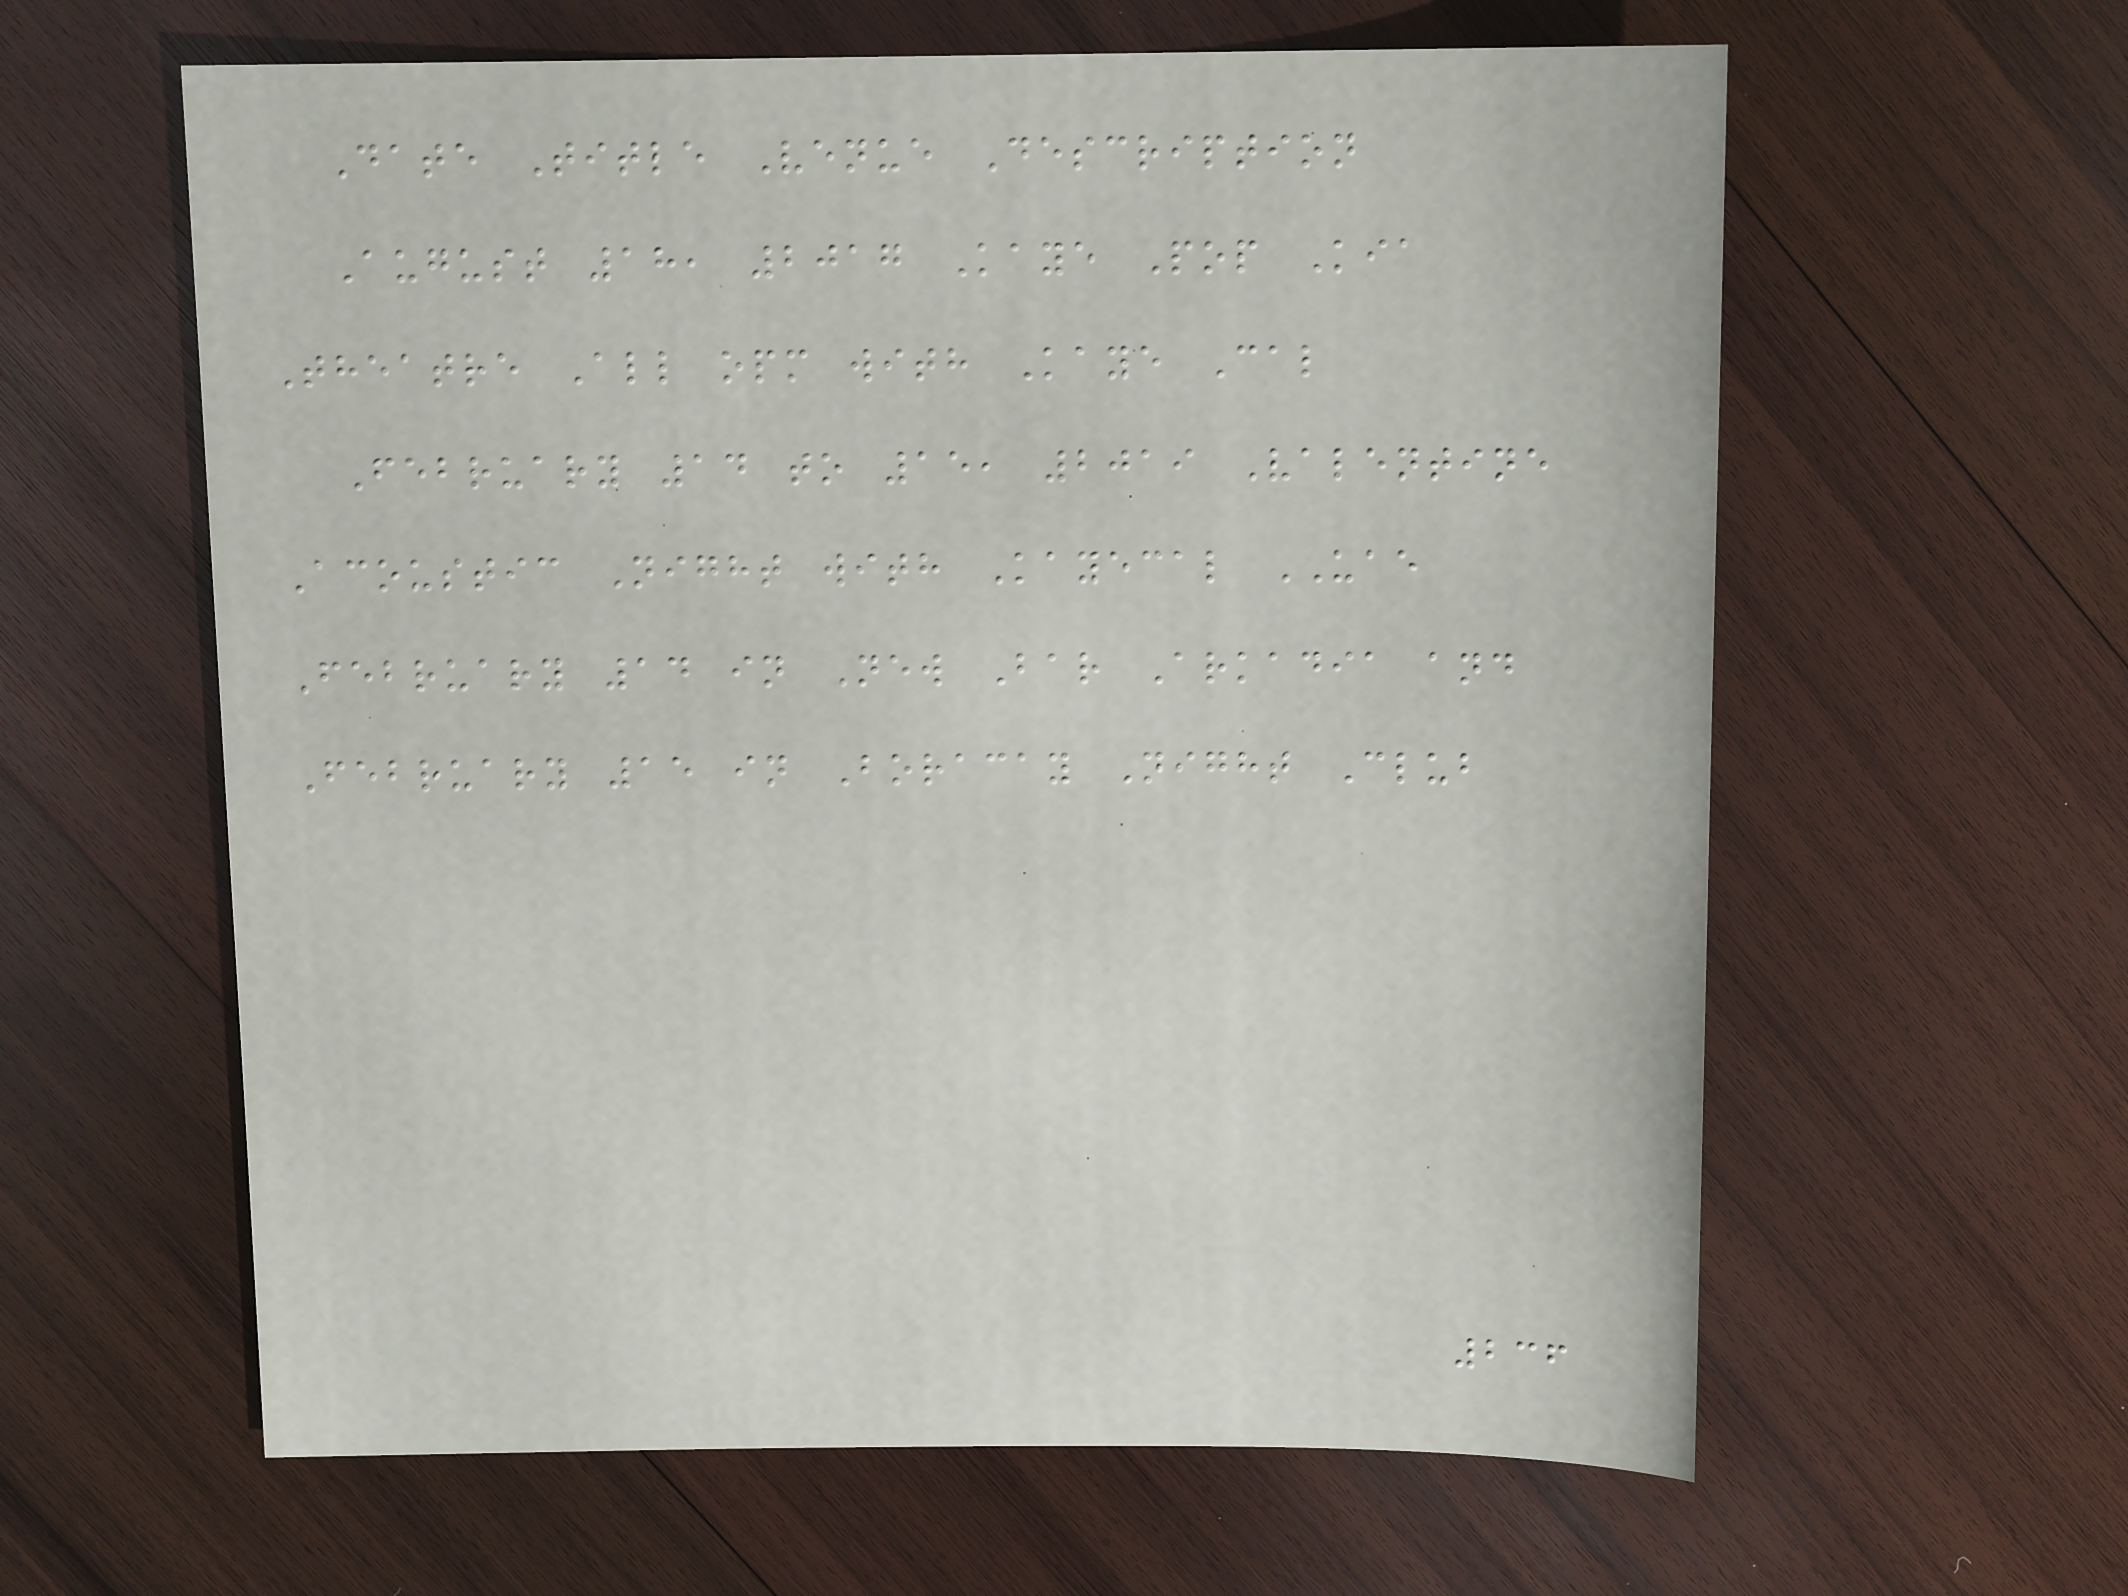Date Title Venue Description
August 18, 2017 Kaye Pop Kia
Theatre All opm with Kaye Cal
February 14 to 15, 2019 Valentine
Acoustic Night with Kayecal UAE
February 14 in New Bar Arkadia and
February 15 in Boracay Night Club
236
